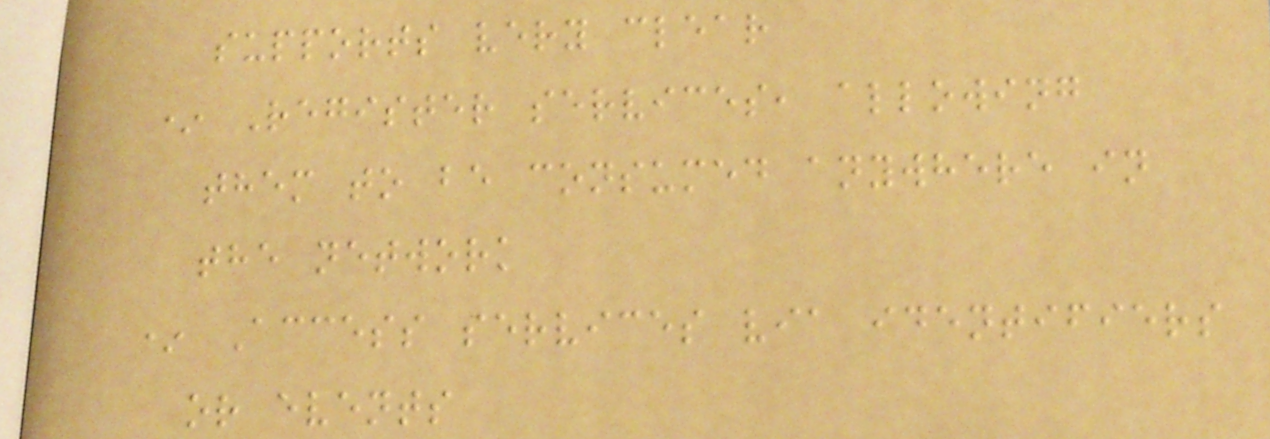supports very clear
* Register services, allowing
them to be consumed anywhere in
the network
* Access services via identifiers
or events
